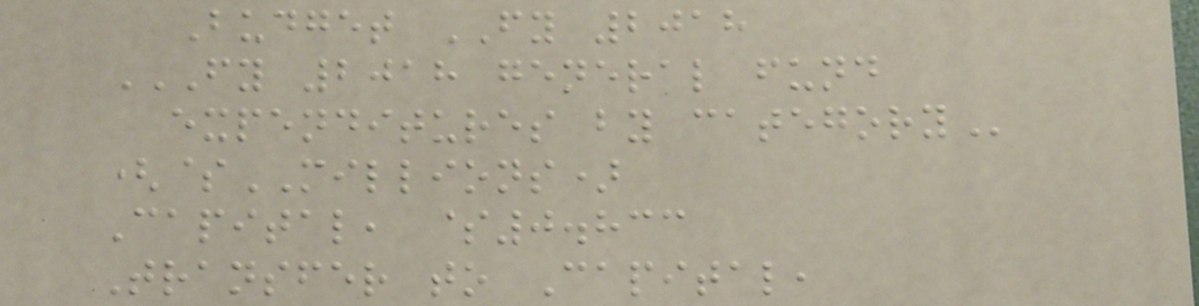Budget FY 2018
FY 2018 GENERAL FUND
EXPENDITURES BY CATEGORY
($MILLIONS)
Capital, $0.833
Transfer to Capital,
